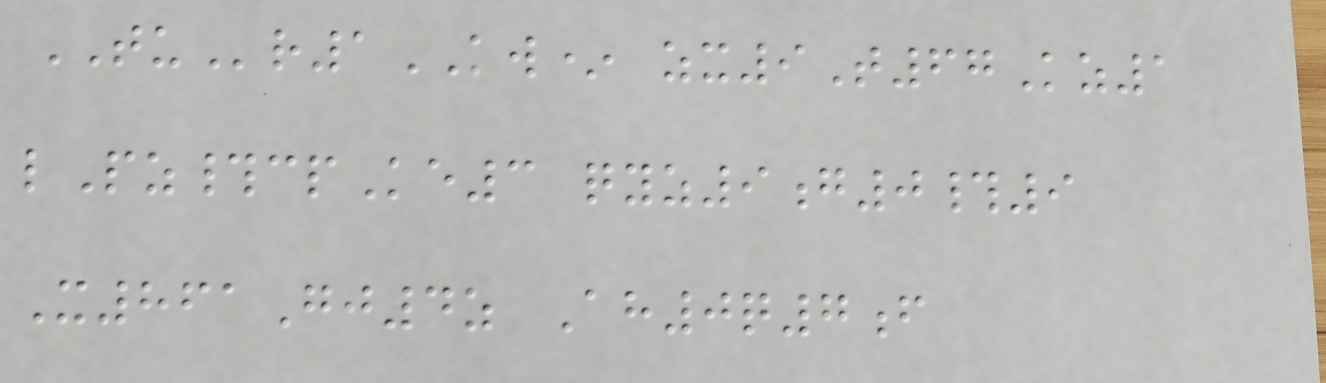TUr1KW* zx9T67Kz1
lPz#cpKe3 qyz9g0#9
X861Gj4z Ah0q7f
